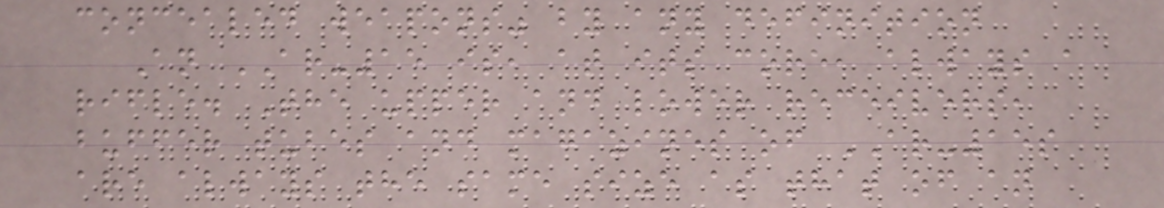concealed weapons" by any definition
An AR-15 is, at its core, always a
rifle. The upper and lower receivers,
buffer tubes and magazines of AR-15s
are always the same size as that of an
